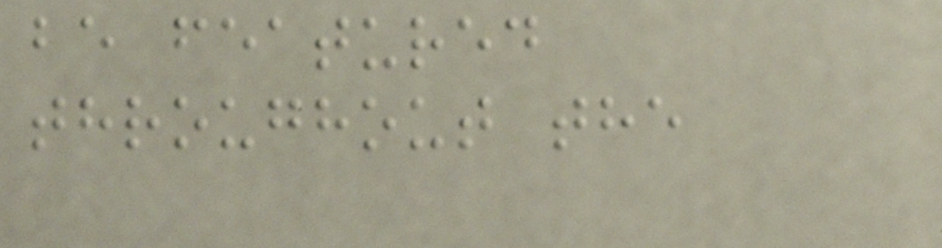be featured
throughout the
